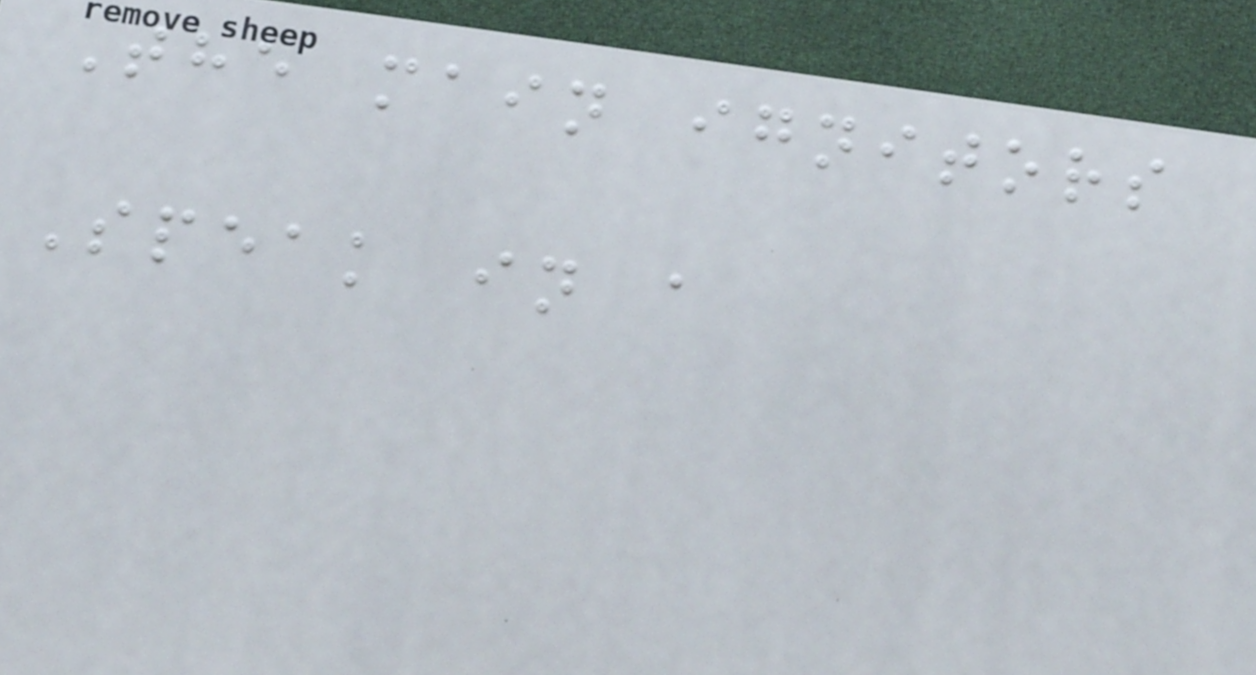The main ignitors
Speak in a
